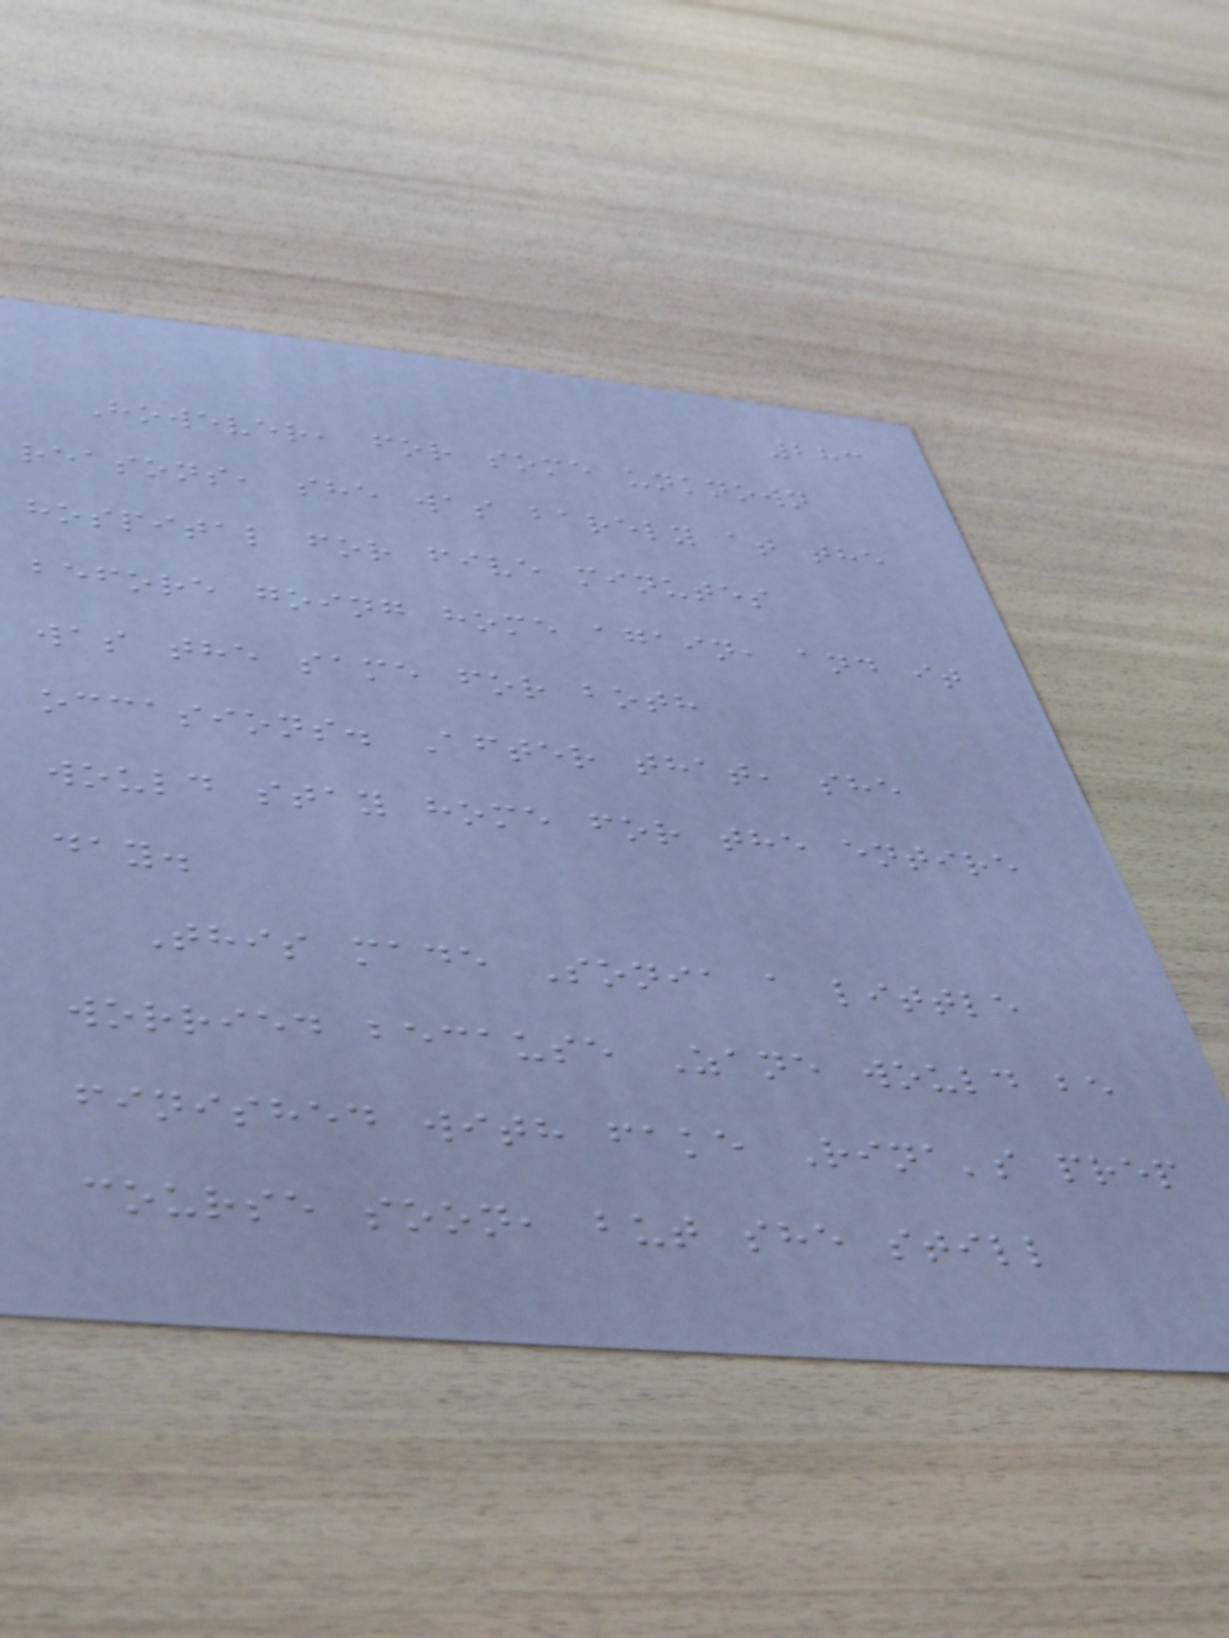283
However, for some unknown
reasons, she was barely at the
hospital for five minutes
before going home again, and it
was the same for both
occasions. After that, she
would stay home for the entire
day.
This made Sonia a little
worried because Zane would be
finished with fake Rina's prep
course soon, but she still
